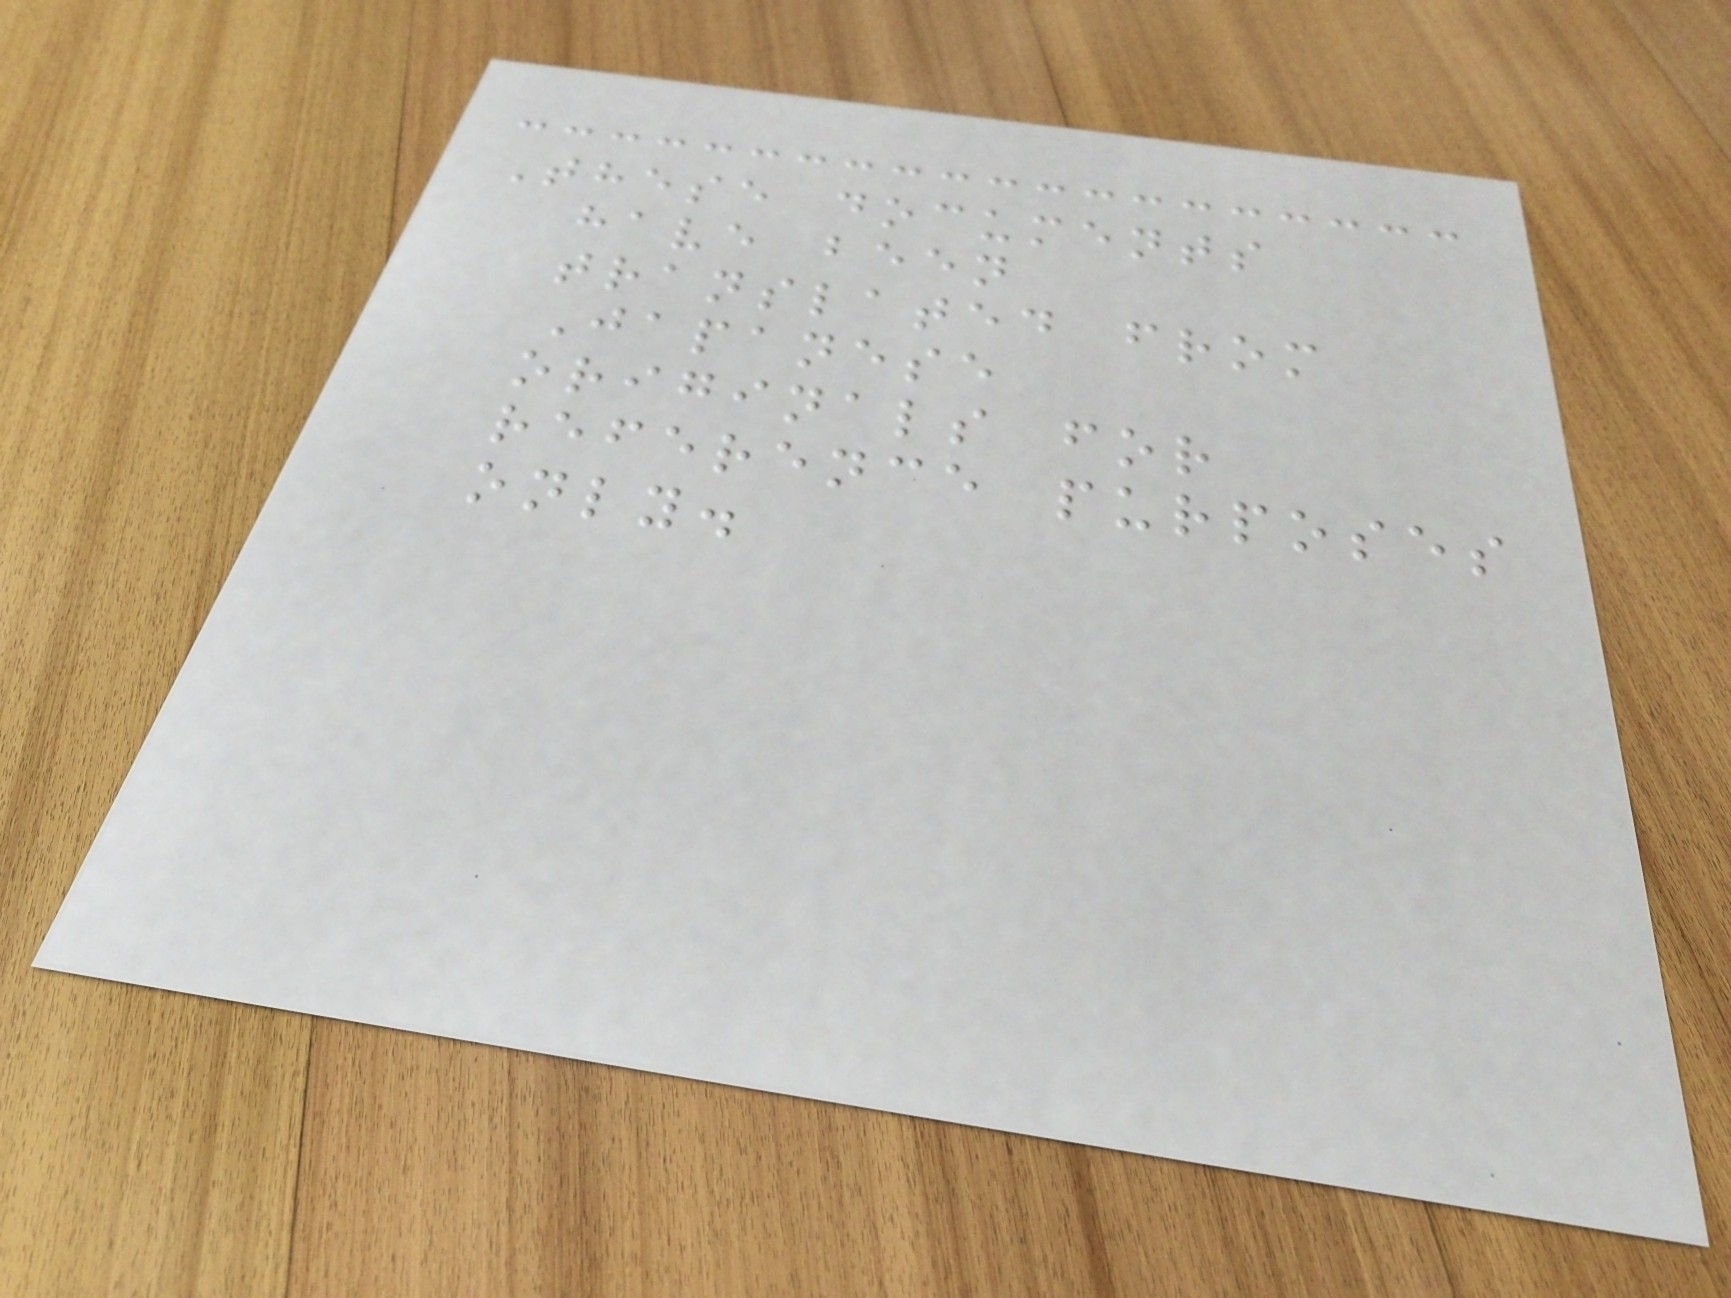These documents
have been
translated from
Japanese
originals for
reference purposes
only.
